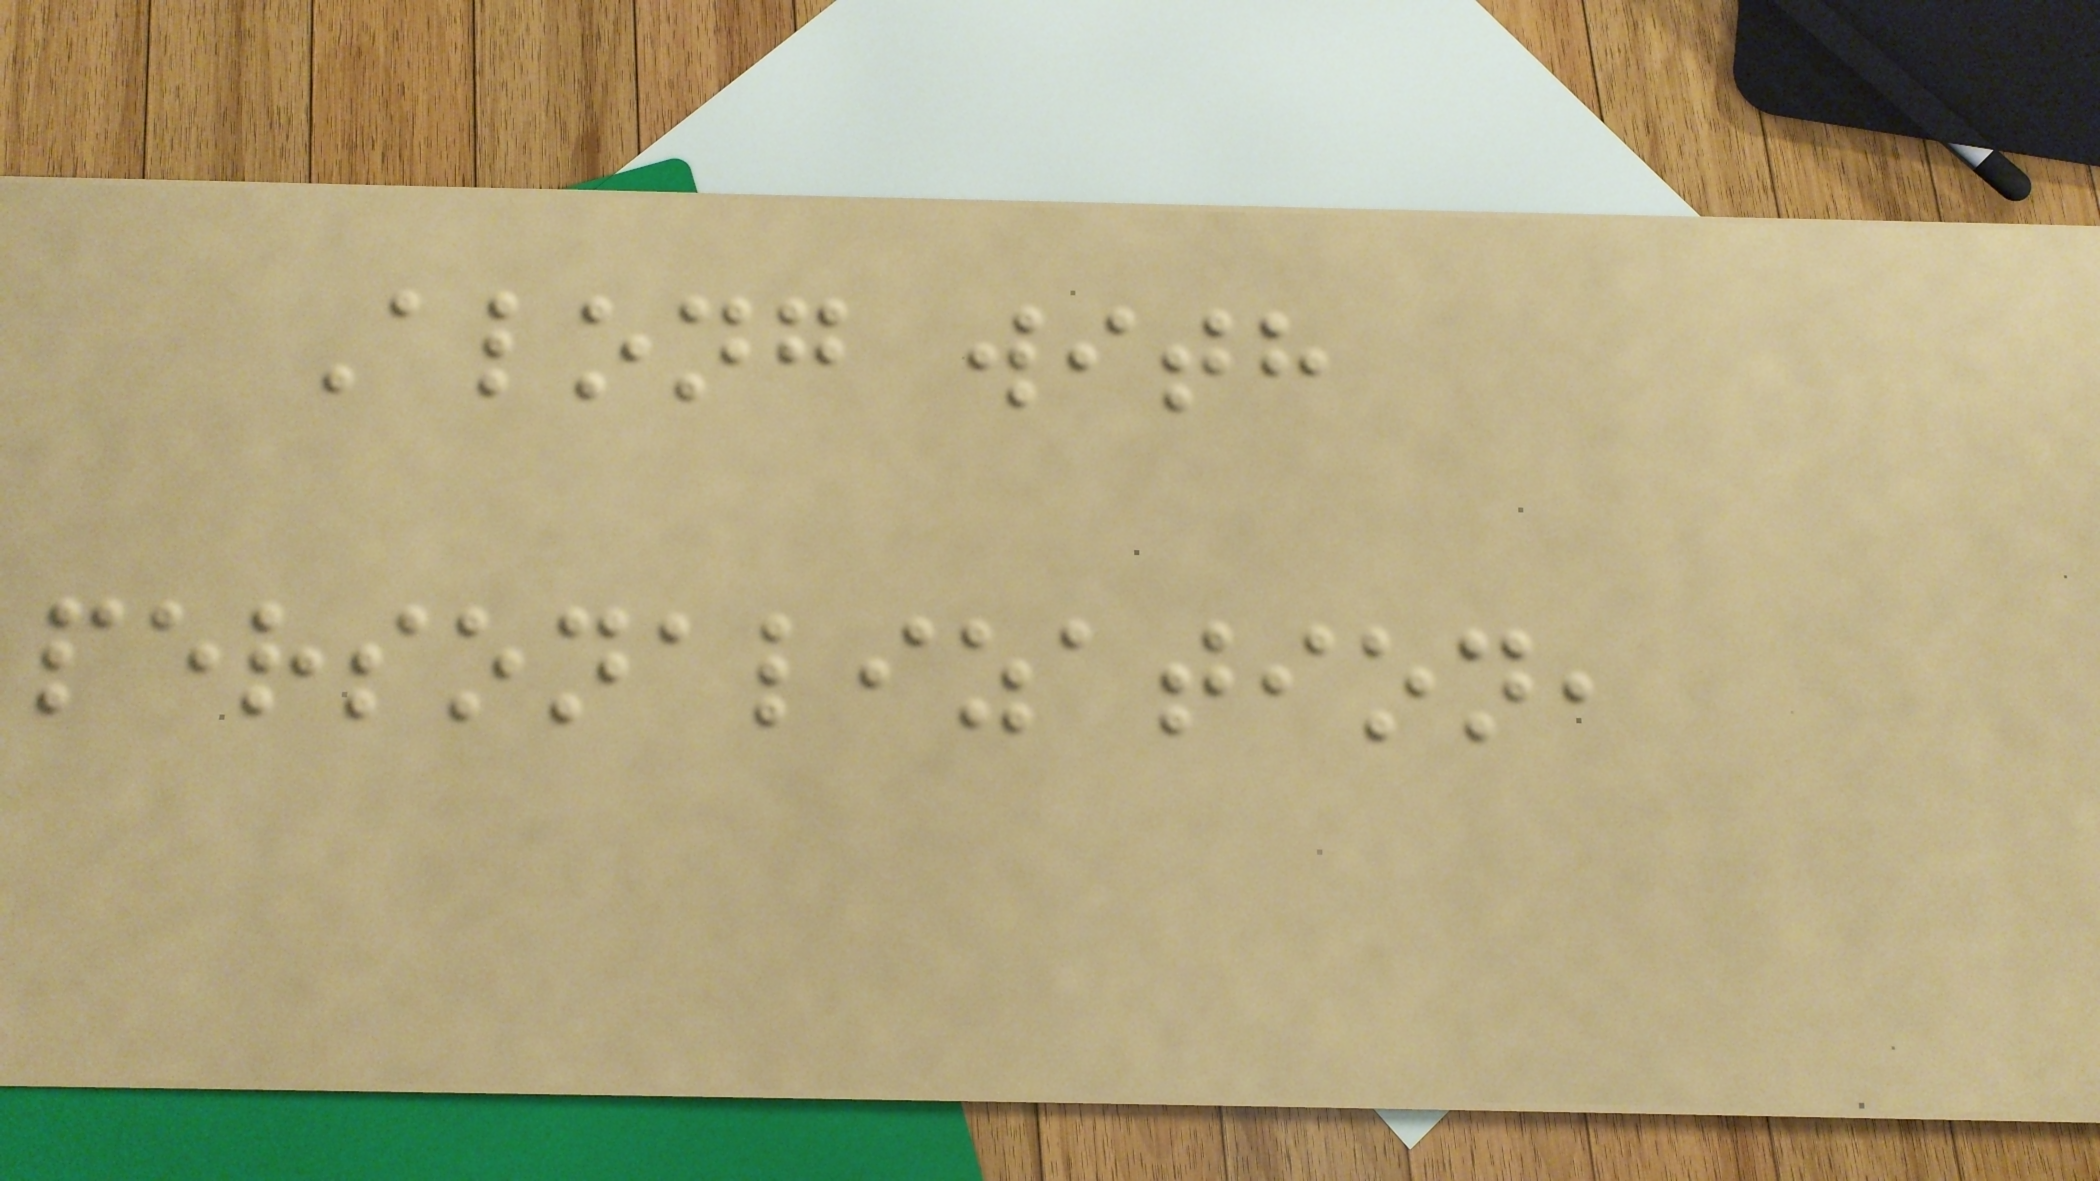Along with
personalization,
